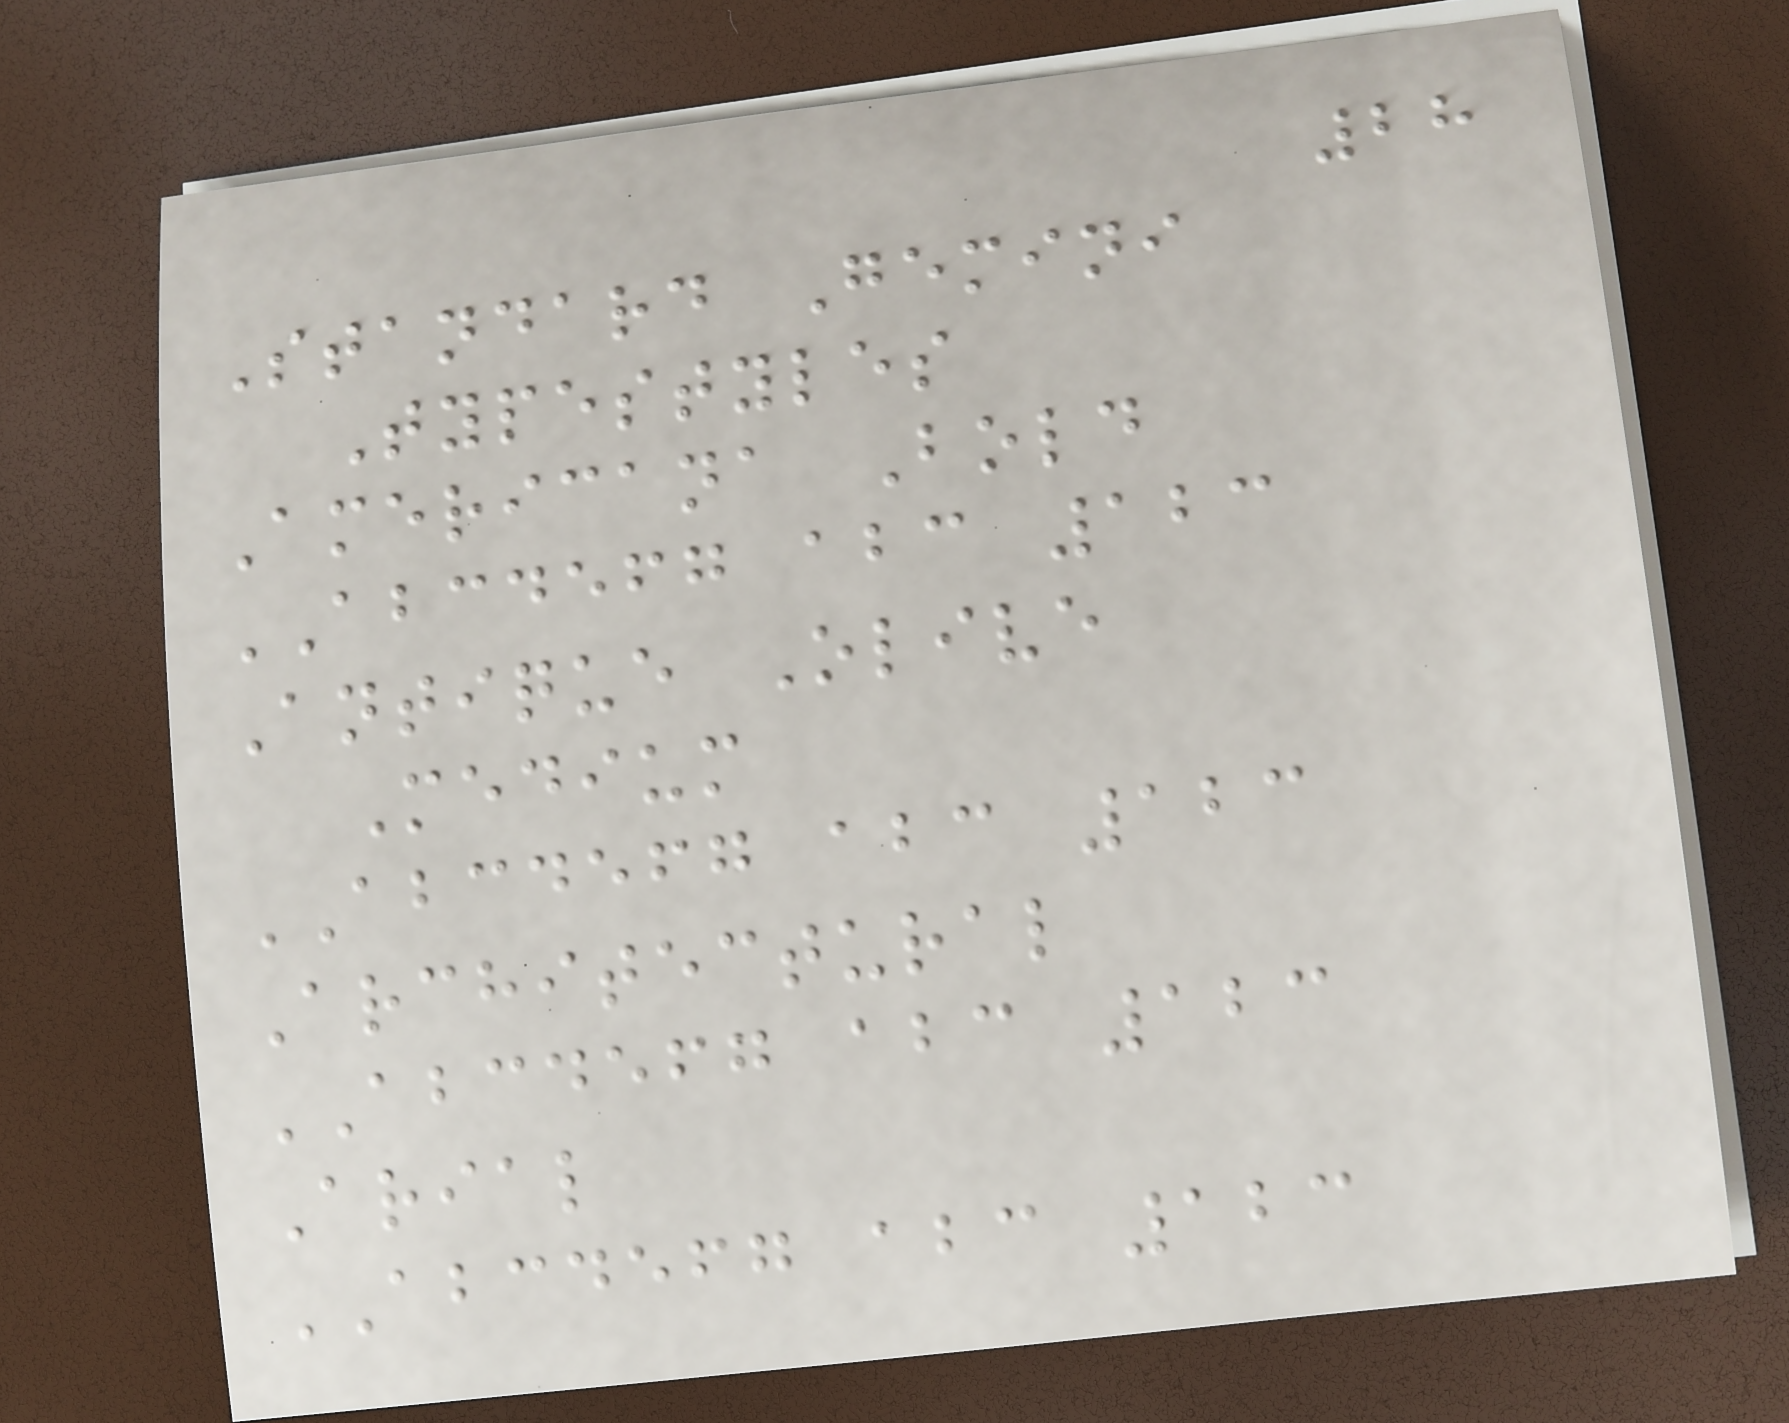28
Standard Gemini
Typestyles
Americana Bold
ABCDEFG abc 123
Antique Olive
Medium
ABCDEFG abc 123
Architectural
ABCDEFG abc 123
Arial
ABCDEFG abc 123
